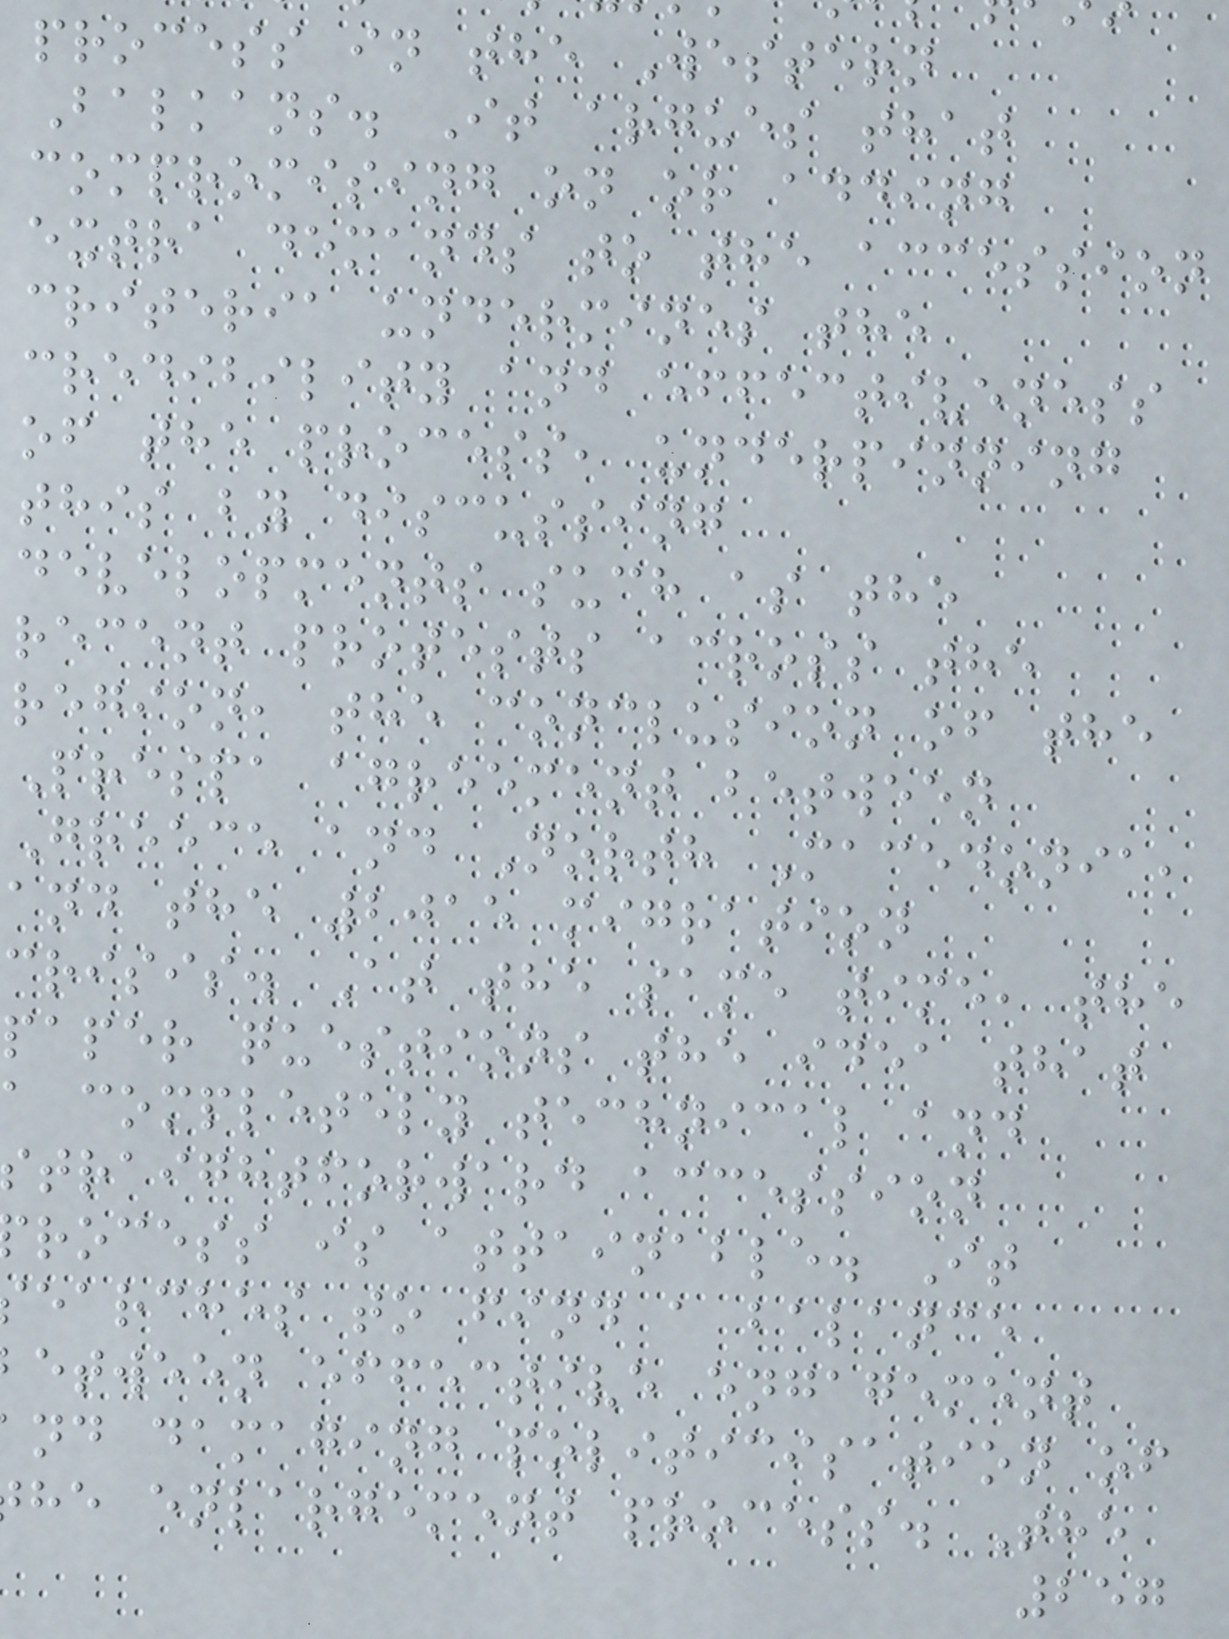process in the Western
Balkans. It argues that
compromising on or adding
extra demands to the accession
criteria undermines the
credibility and effectiveness
of the process, underpinning
this by discussing
developments such as the
recent protests across the
region, the conclusion of the
Prespa agreement between
Greece and North Macedonia,
and the 2015 migration
crisis. At the same time, the
paper questions the idea that
a completely technical and
traightforward accession
rocess is attainable. It
earches to find a balance
etween effective engagement
nd damaging politicisation of
he enlargement process. The
257
